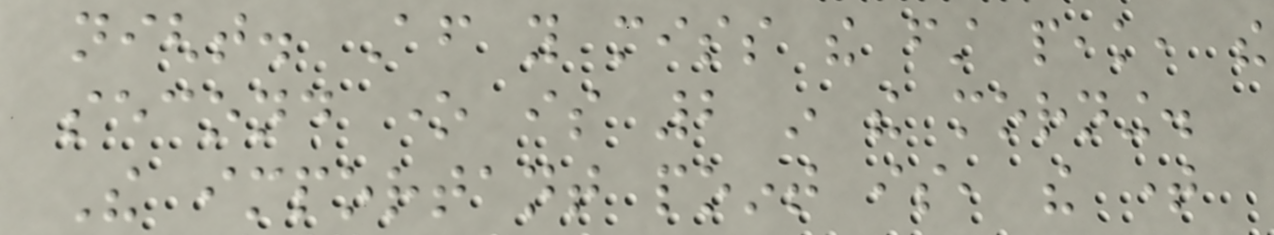night. After you miss the first peak, the
second one is 2 in the morning.
The important point is, the time
